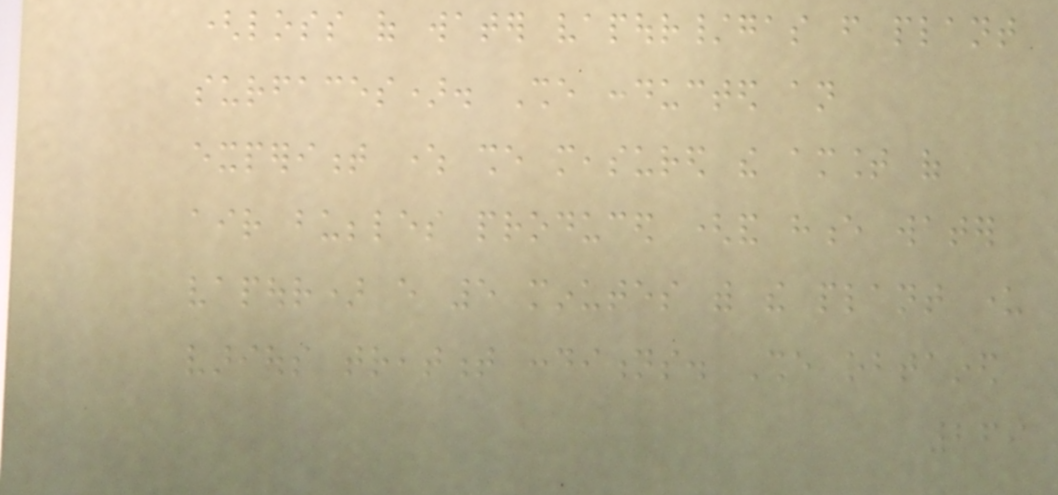(loss of water vapour/gas from plant
surfaces). She conducted an
experiment where she measured the amount of
air bubbles produced (and hence water
vapour) every 5 minutes with the plant under
various treatment conditions. She obtained
269
